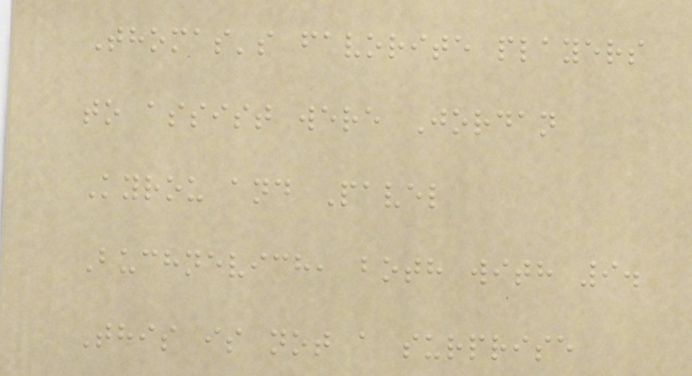Thomas's favorite players
to assist were Jordan
Kyrou and Pavel
Buchnevich, both with 9.
This is not a surprise
